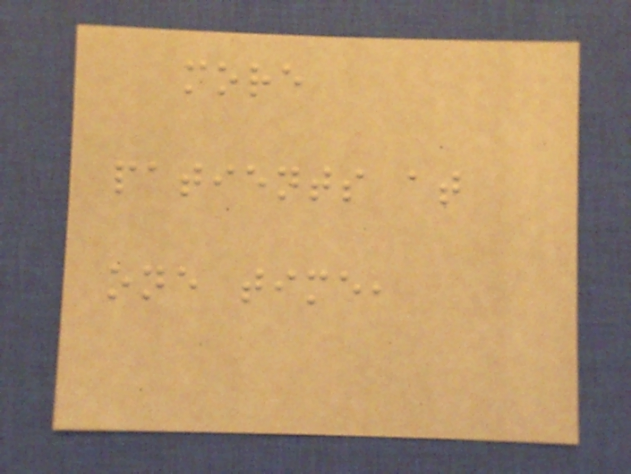more
patients at
one time,
